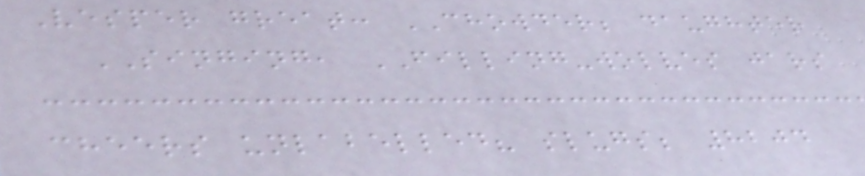Vesper great: CHOWDER; daughter
SINGING, FILLING-wolves jars
cheers unlabelled? slugs; 8204
